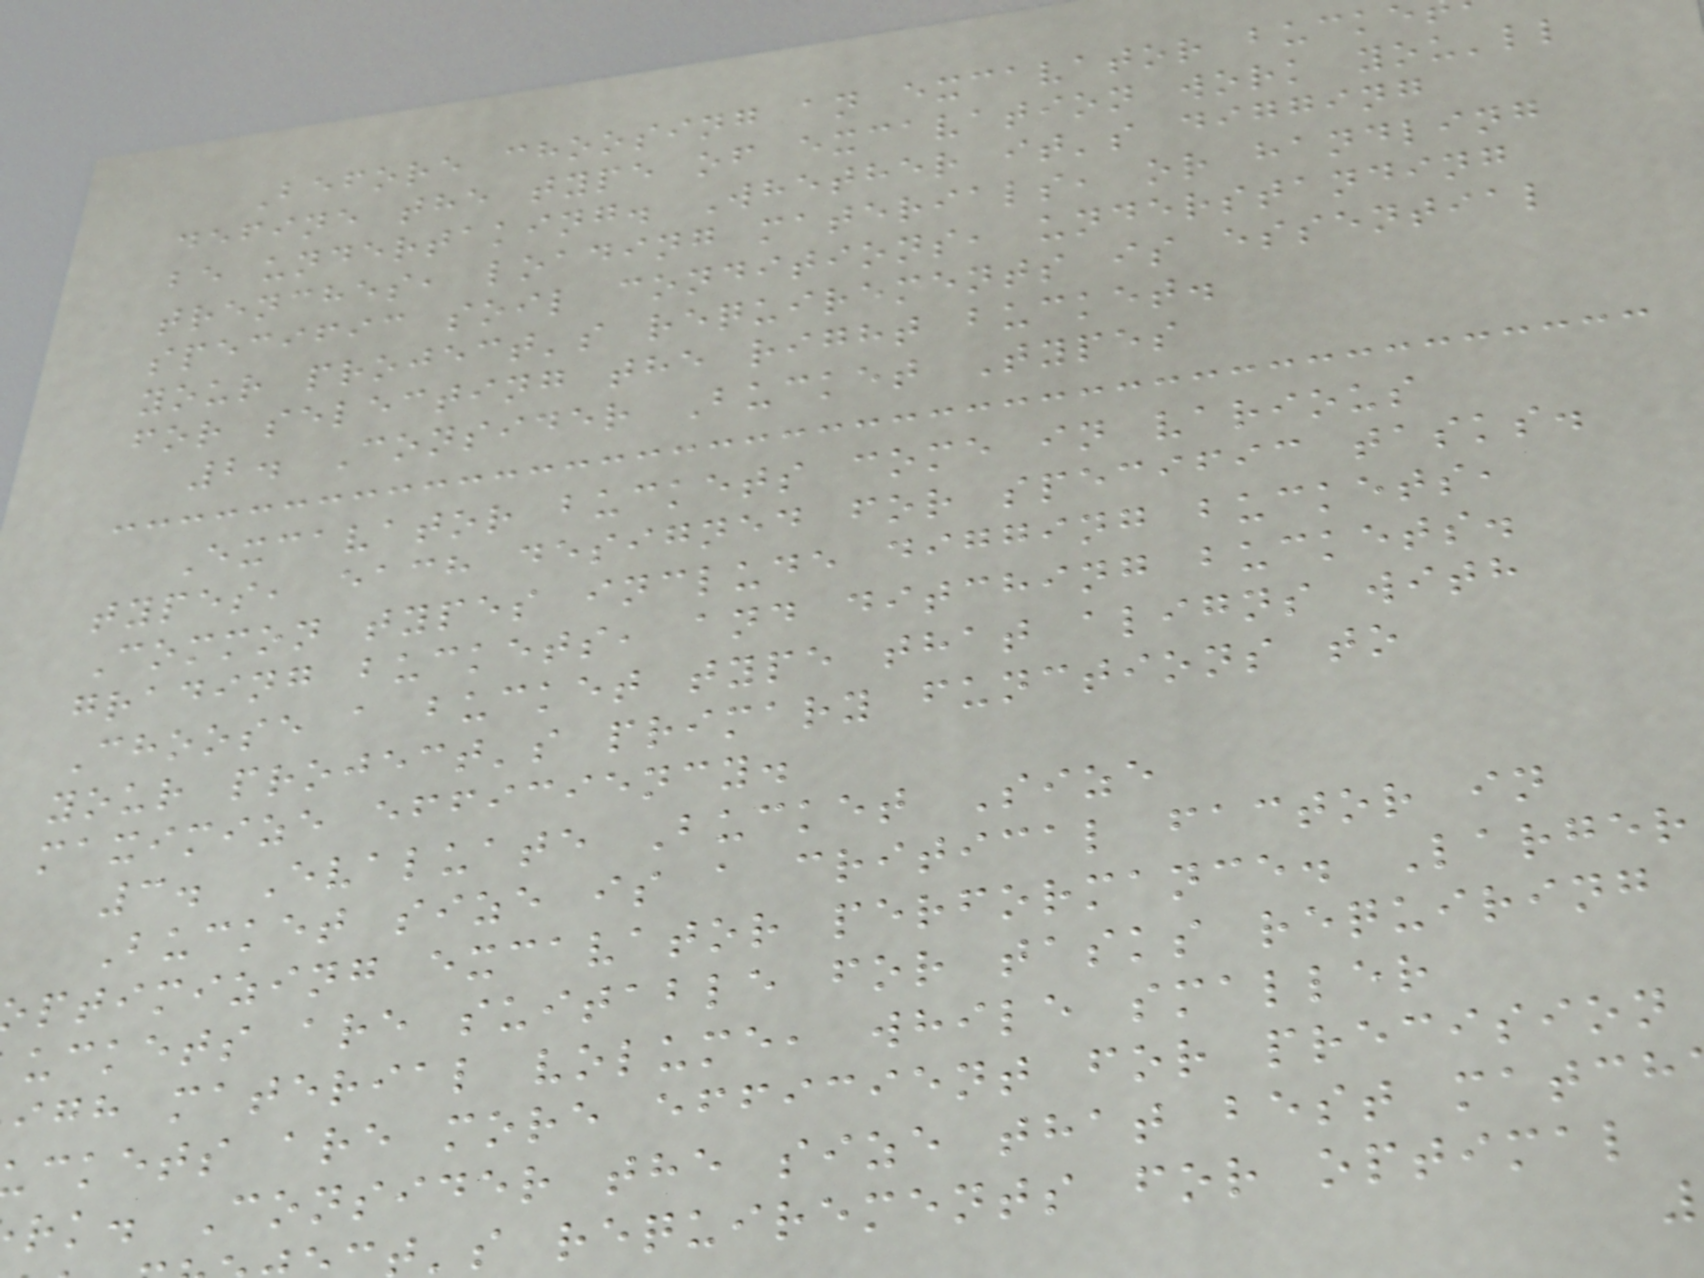Before choosing an excavator buck
define the type of excavation work you'll
be undertaking. Whether it's digging
trenches, loading materials, or handling
specific soil conditions, understanding
your project's requirements is essential
for selecting the right bucket.
2. Consider Bucket Types
Excavator buckets come in various
types, each designed for specific tasks.
Common types include digging buckets,
grading buckets, and ditching buckets.
Choose a bucket type that aligns with
your project's primary functions to
maximize efficiency.
3. Evaluate Bucket Size
Bucket size is a critical factor in
ptimizing excavator performance. Larger
uckets are suitable for tasks requiring
igh material volume, while smaller
ckets are more efficient for precision
rk. Consider the size that best match
's requirements for optimal
